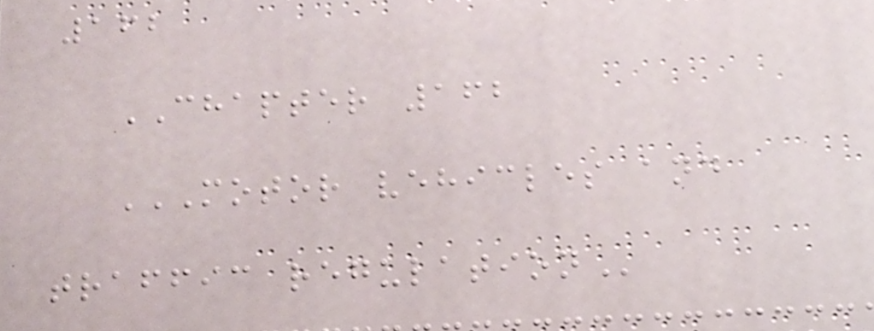162
CHAPTER 162
MOTOR VEHICLES AND
TRAFFIC REGULATION
